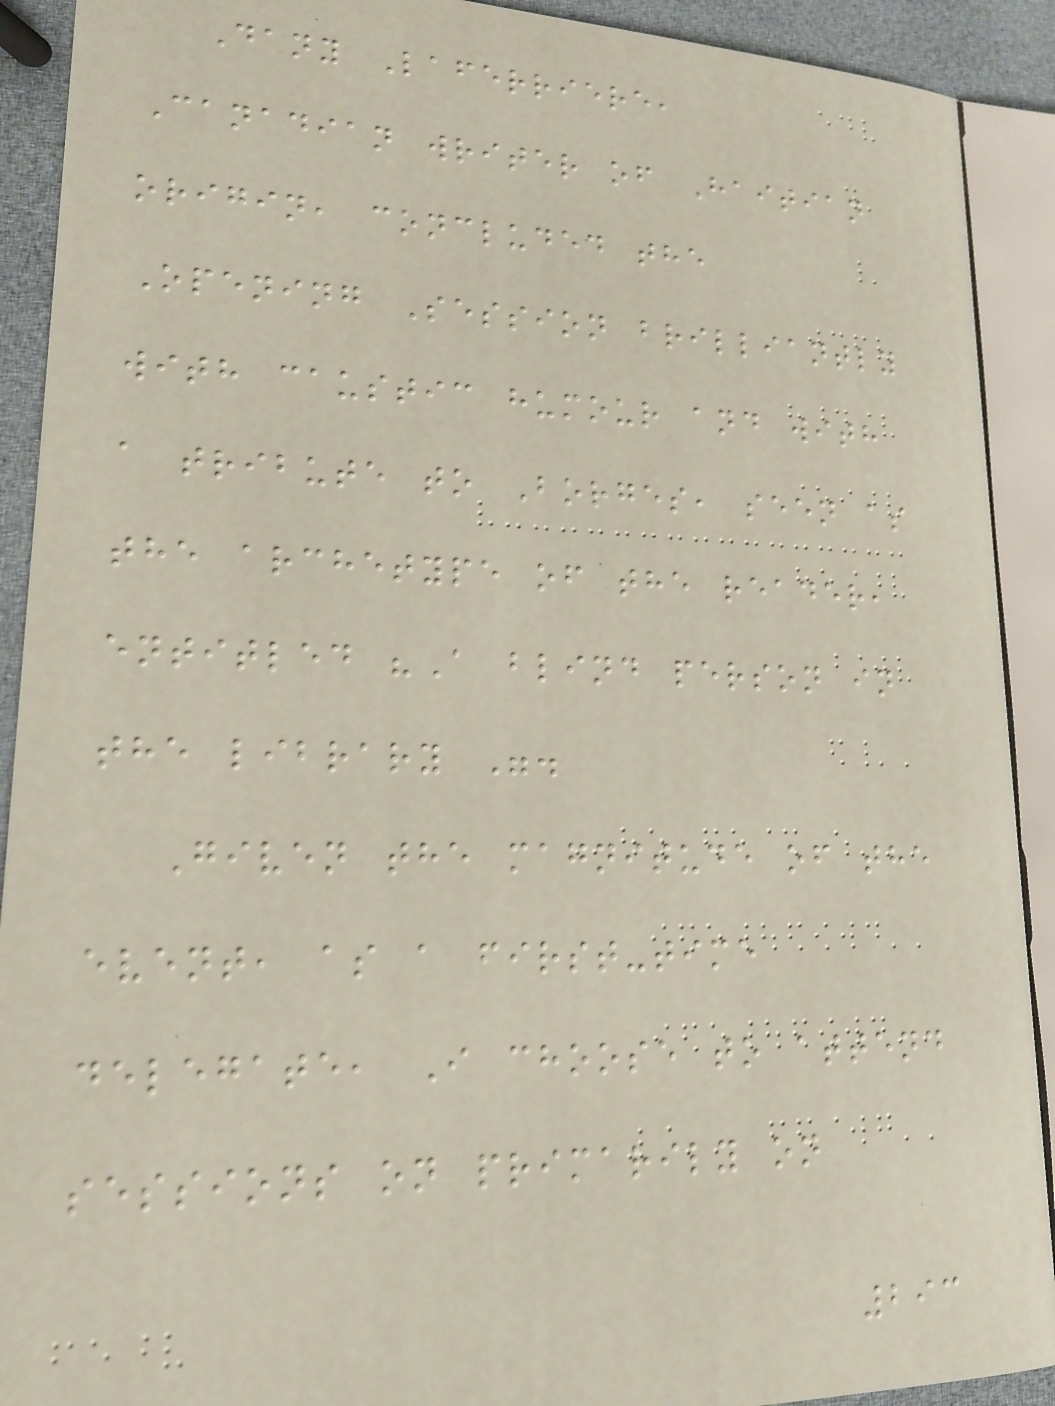Dany Laferriere,
Canadian writer of Haitian
origin, concluded the
Opening Session brilliantly
with caustic humour and with
a tribute to Borges, seen as
the archetype of the reader,
entitled "A blind person in
the library ".
Given the magnitude of the
event, as a first-time
delegate, I choose to attend
sessions on primarily on
293
